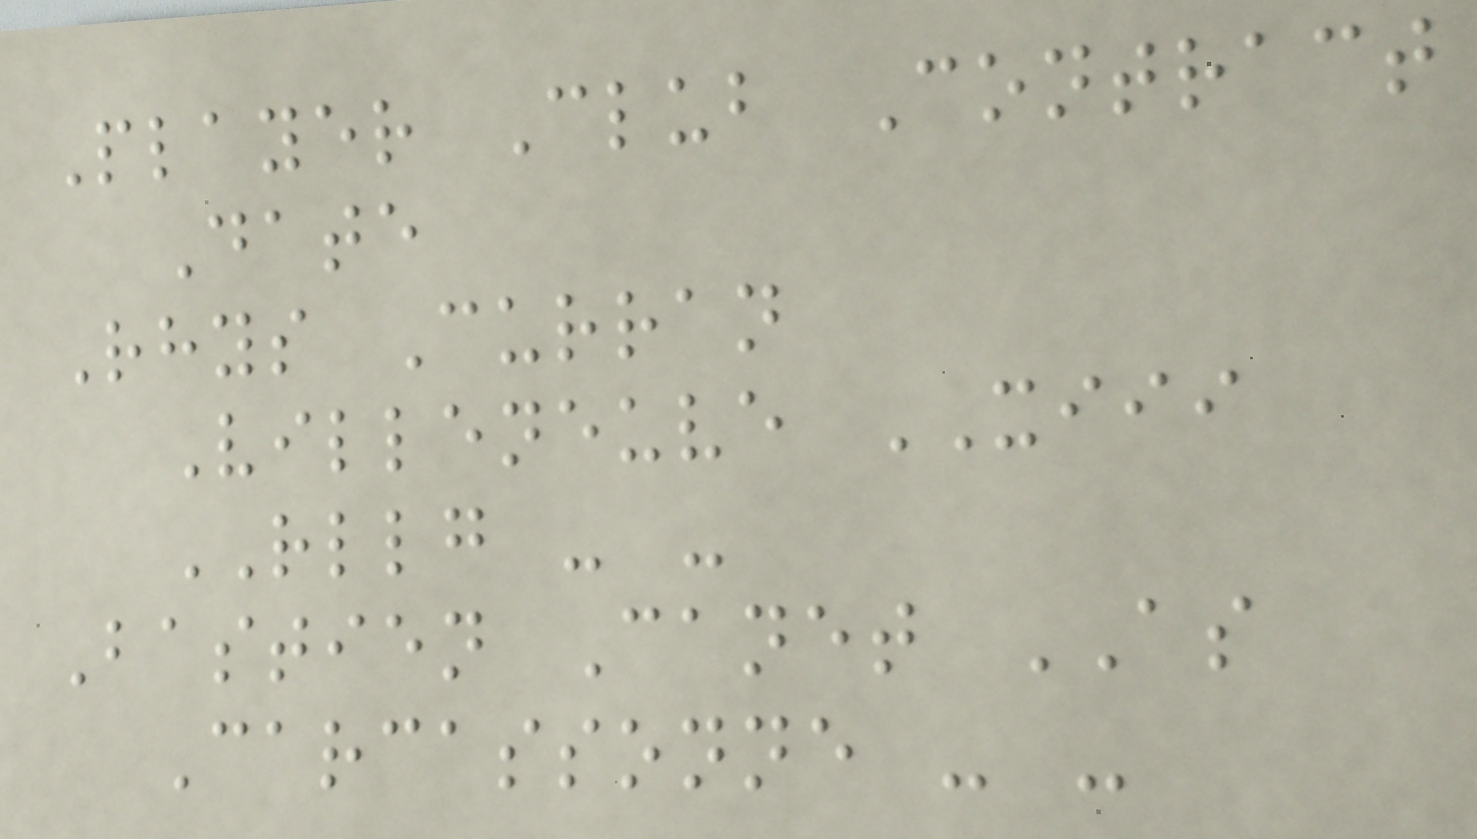Player Club Contract
Date
Rhys Curran
Villeneuve XIII
RLLG - -
Bastien Canet AS
Carcassonne - -
